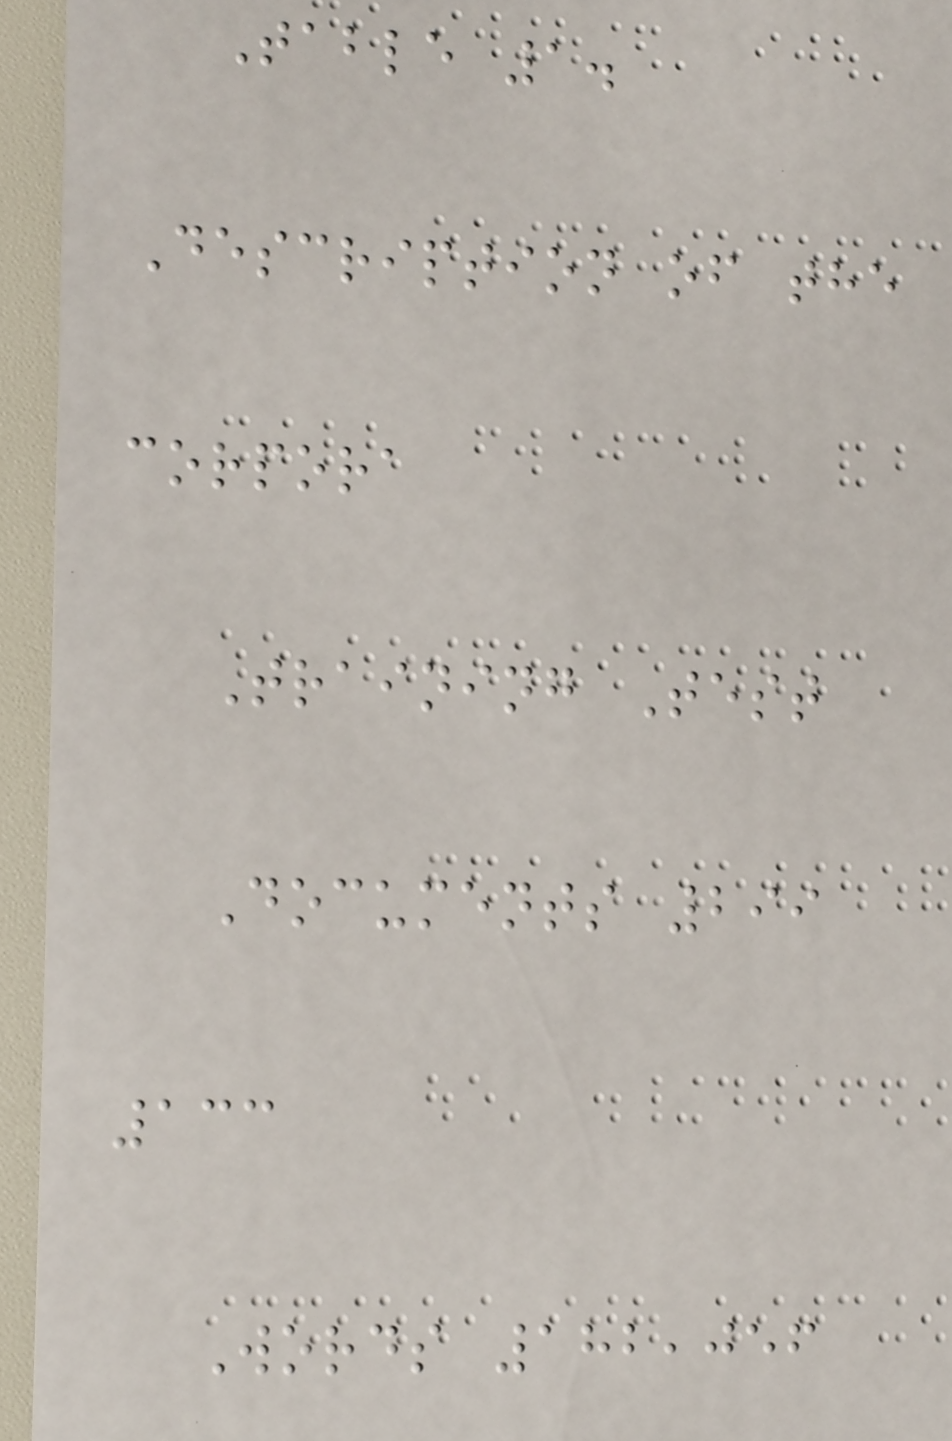Table 1.
Description of the
corpora
Training Test
Documents 299
133
Words 182,056
